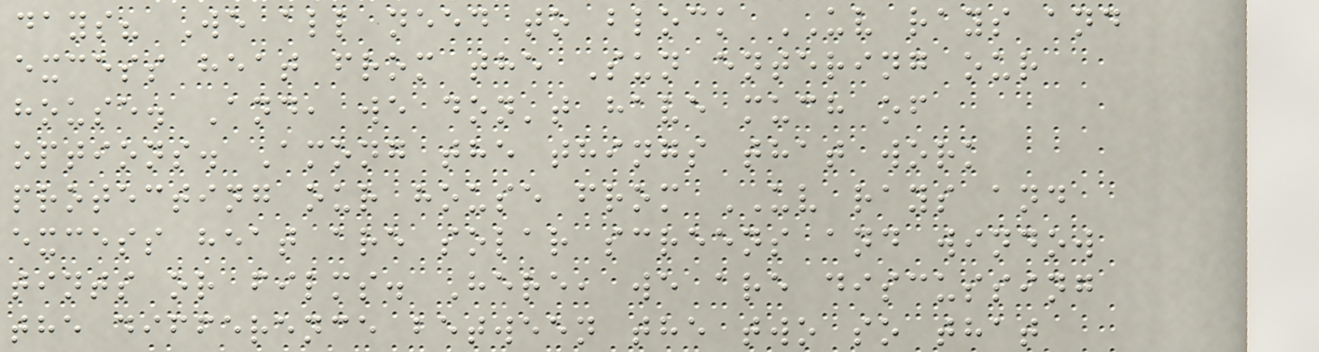days? We all need to block UV rays and
excess heat from the Sun entering our
house. And, we don't have much of
options. Among the things that work
protecting our house from UV rays and
excess heat are solar screens and window
tints or films. Here, we are discussing
the difference between the two so that
